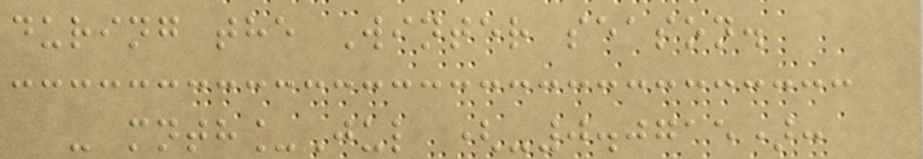during the Winter season.
- mnth_Jul (-0.0715):
